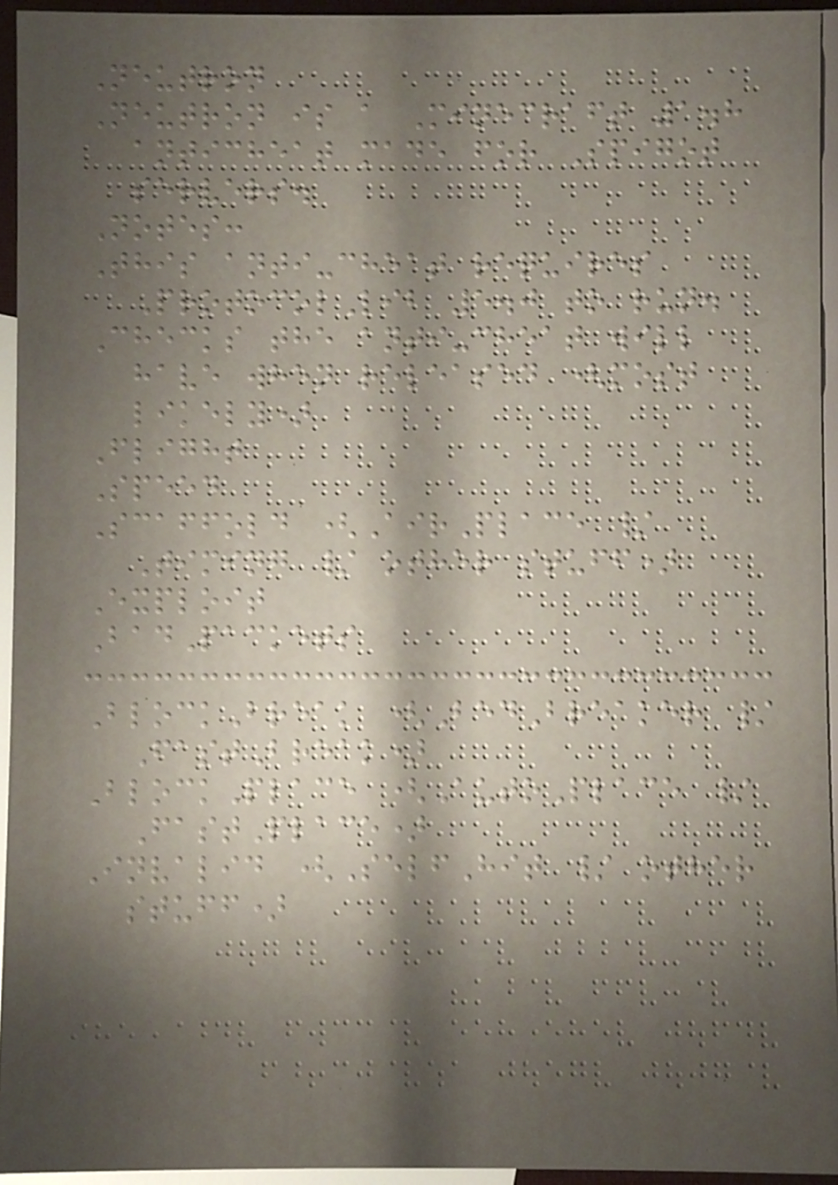Neutron
Neutron is a Minecraft 1.8
anticheat made for Spigot
servers.
Notes:
This anti-cheat requires
ProtocolLib 5.0 to run.
Checks the anti-cheat will
have when released (most
likely)
Flight
Speed
Scaffold (AirPlace /
Timing / other stuff)
Exploit
BadPackets
BlockBreak (BedBreaker /
FastBreak)
BlockPlace (AutoPlace /
FastPlace)
Invalid (SelfHit / other
stuff)
